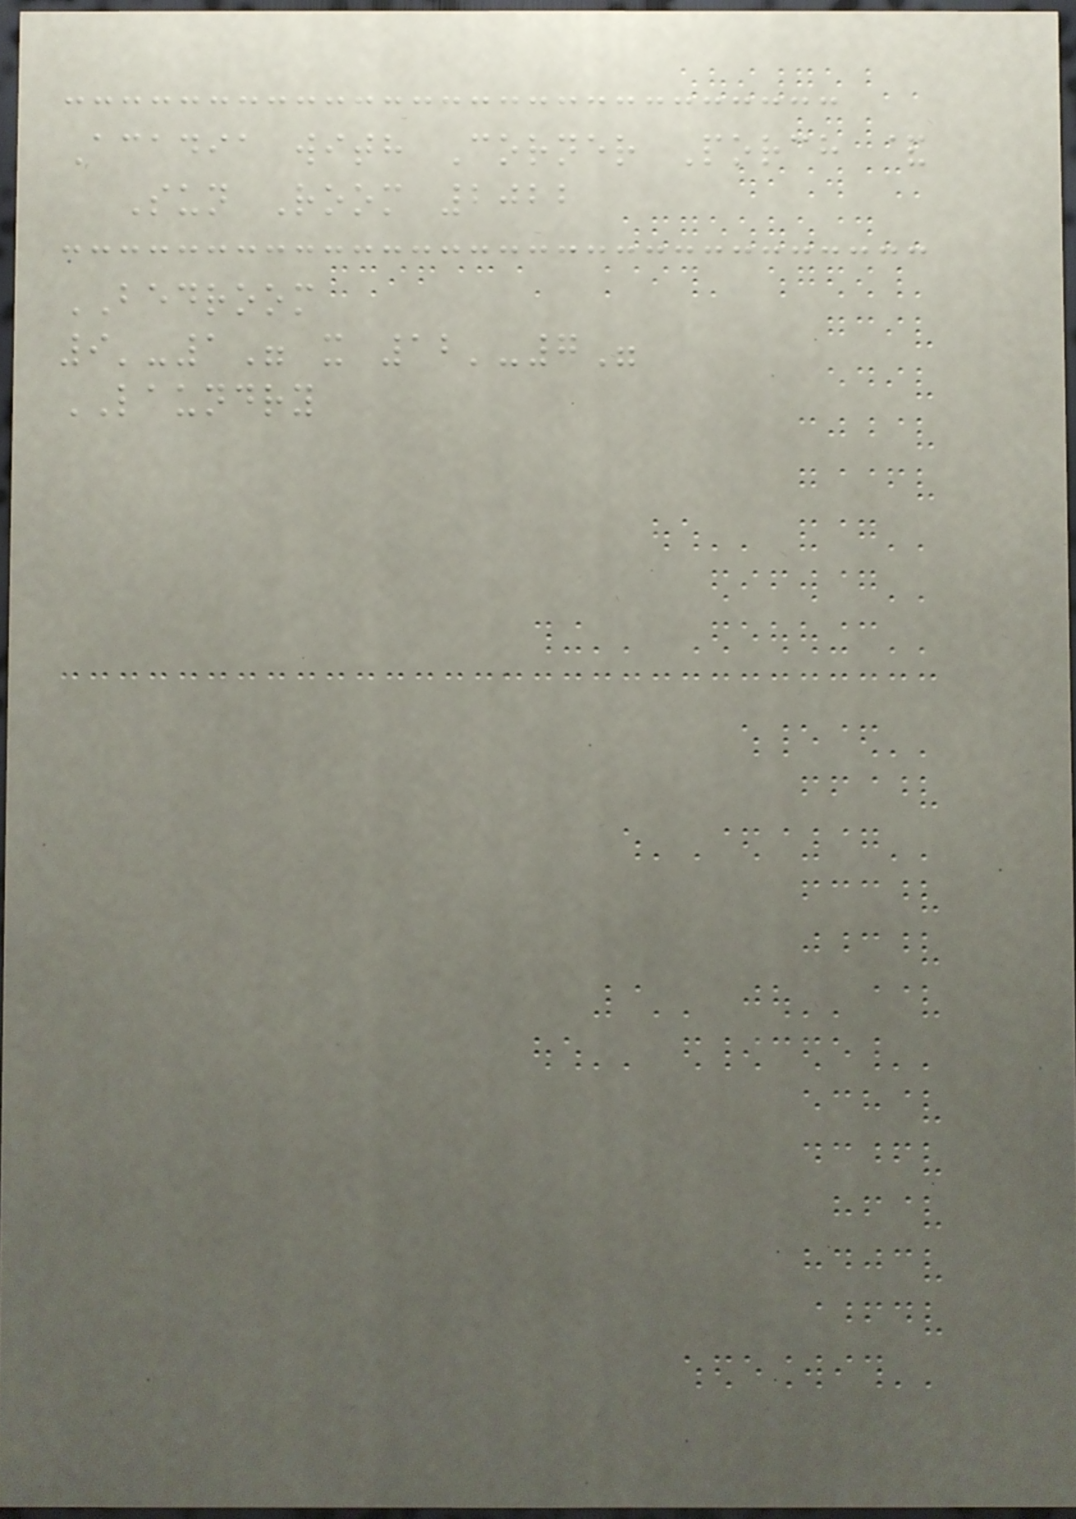Acadia with Corner Porch &
Sun Room 2022
BEDROOM
9'-1" x 12'-7"
LAUNDRY
